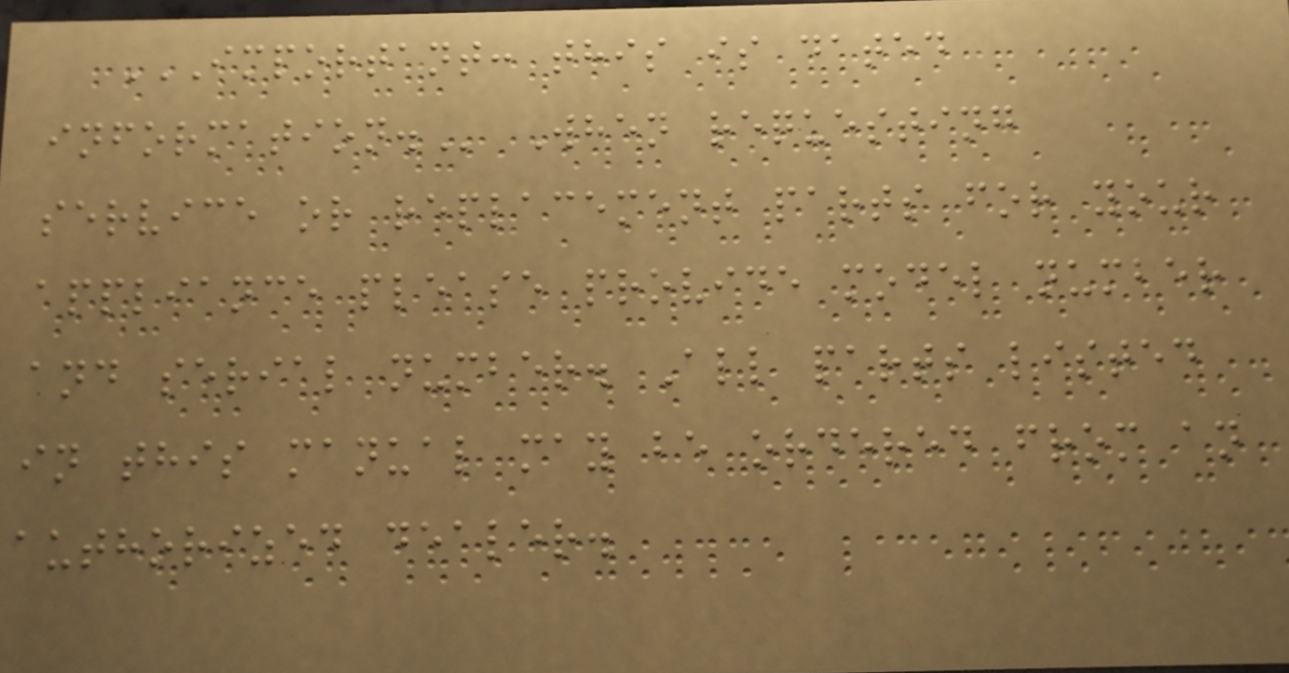IMPORTANT: THIS IS DATED
INFORMATION. When requesting
service or replacement parts for your
appliance please provide model number
and serial number. All parts listed
in this manual may be ordered from an
authorized dealer.
